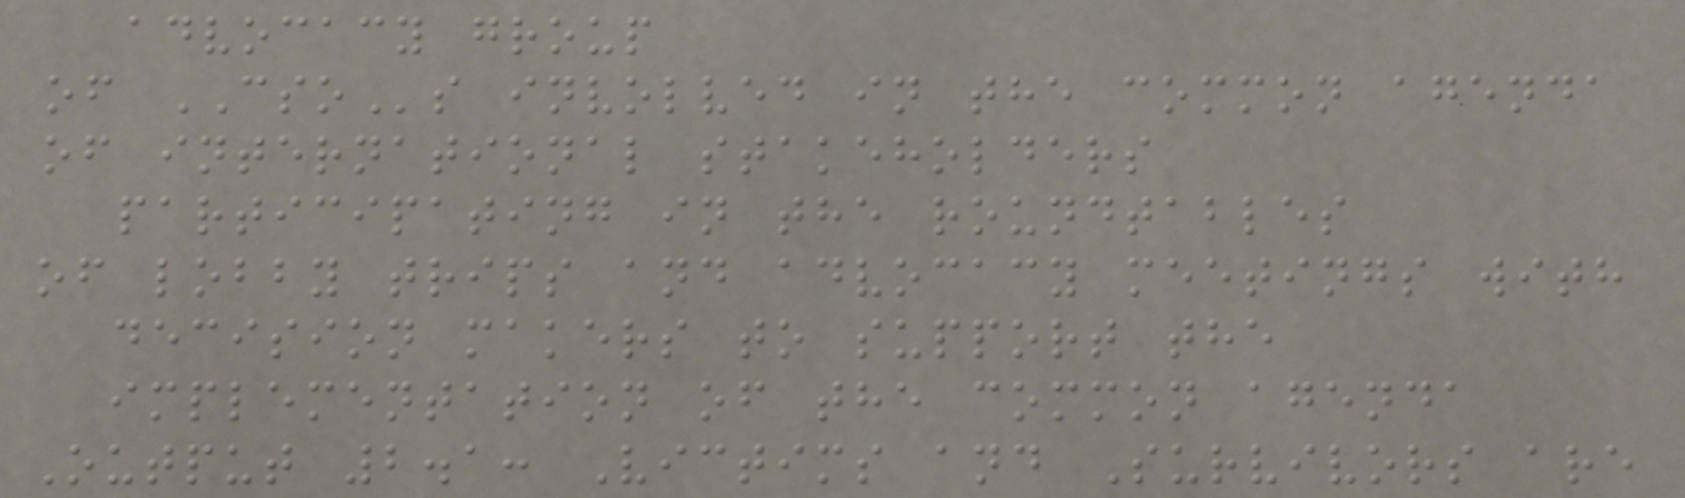advocacy group
of CSOs involved in the common agenda
of international stakeholders
participating in the roundtables
of lobby trips and advocacy meetings with
decision makers to support the
implementation of the common agenda
Output 2.1: Victims and Survivors are
